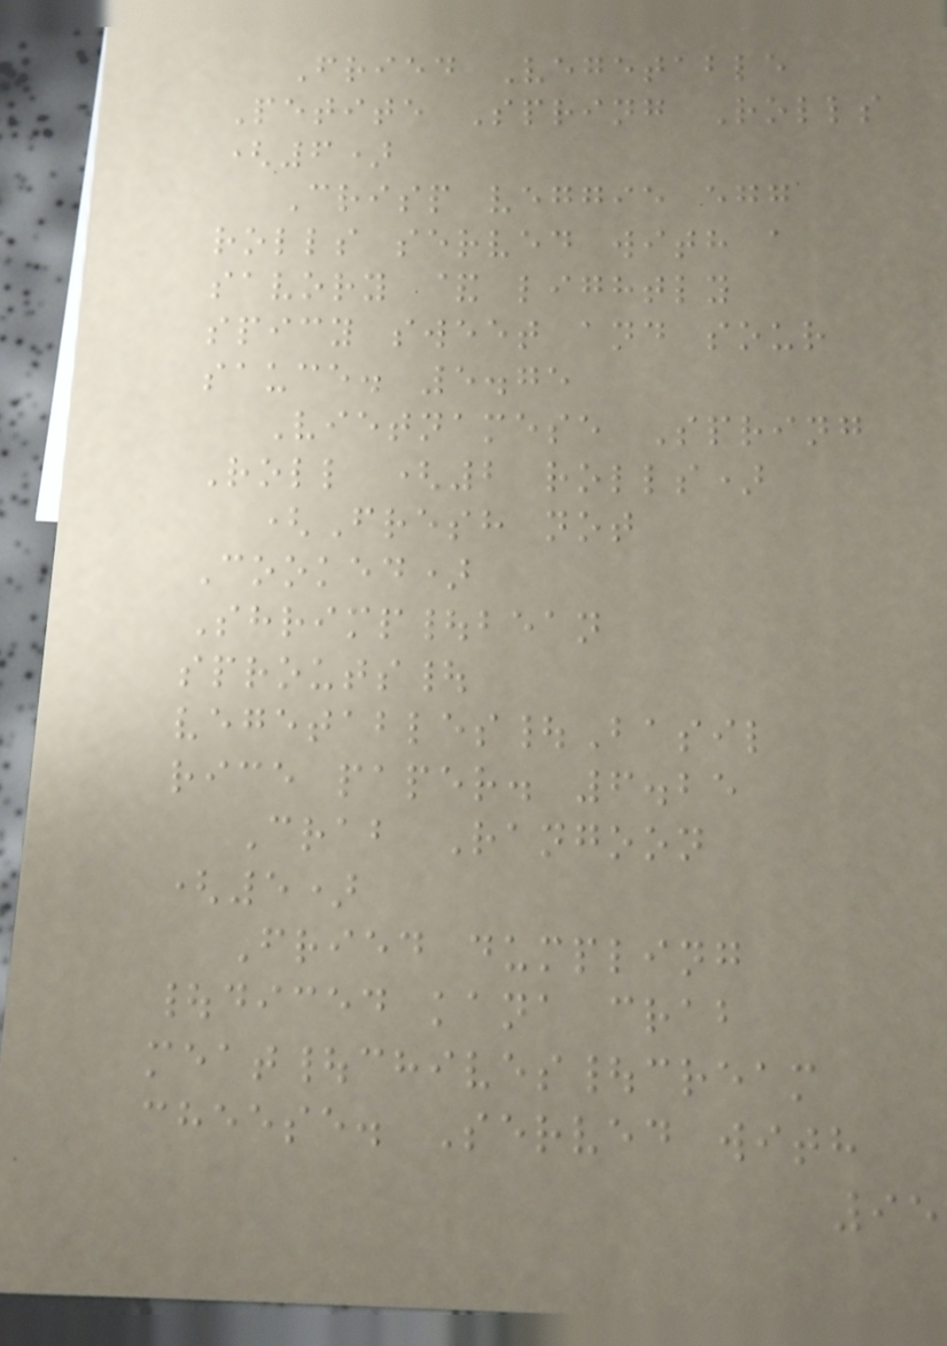Fried Vegetable
Petite Spring Rolls
(6)
Crisp veggie egg
rolls served with a
savory & lightly
spicy sweet and sour
sauce. 5.75
Vietnamese Spring
Roll (2 rolls)
(Fresh not
Cooked)
Shrimp|bean
sprouts|
vegetables|Basil
rice paper. 6.25
Crab Rangoon
(5)
Fried dumpling
|diced kana crab
meat|chives|cream
cheese. Served with
95
